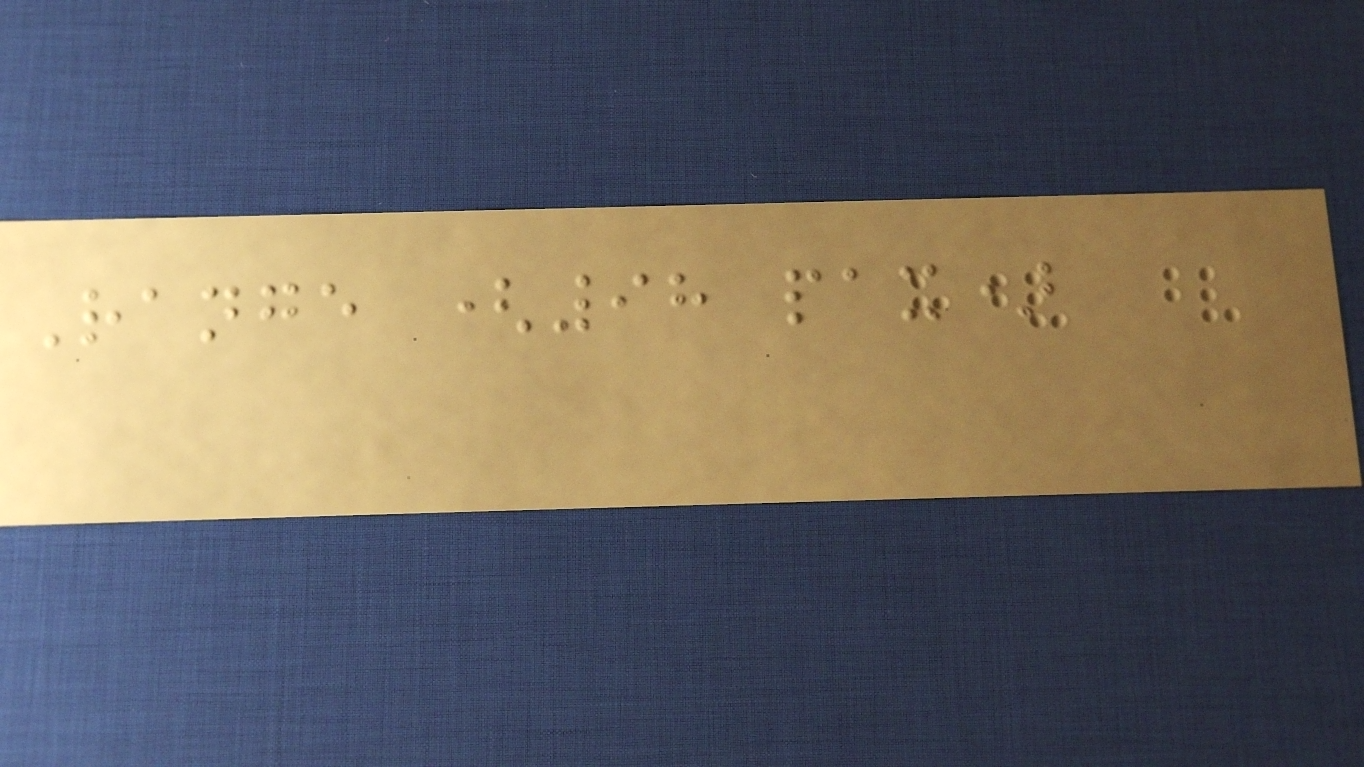Range (98 pax)
